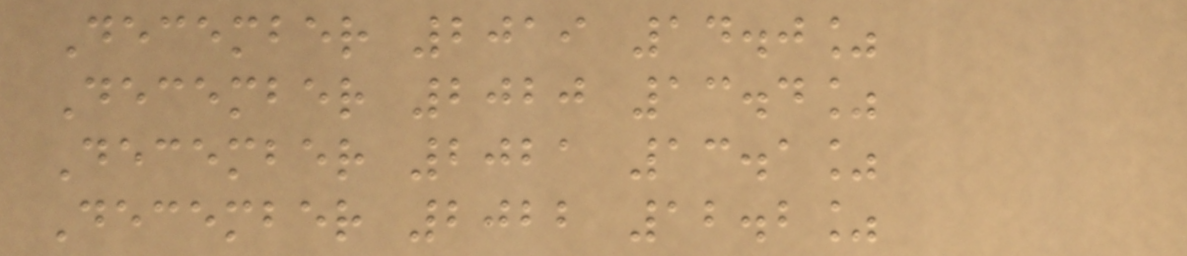December 2019 14.0%
December 2020 13.4%
December 2021 13.1%
December 2022 12.2%
